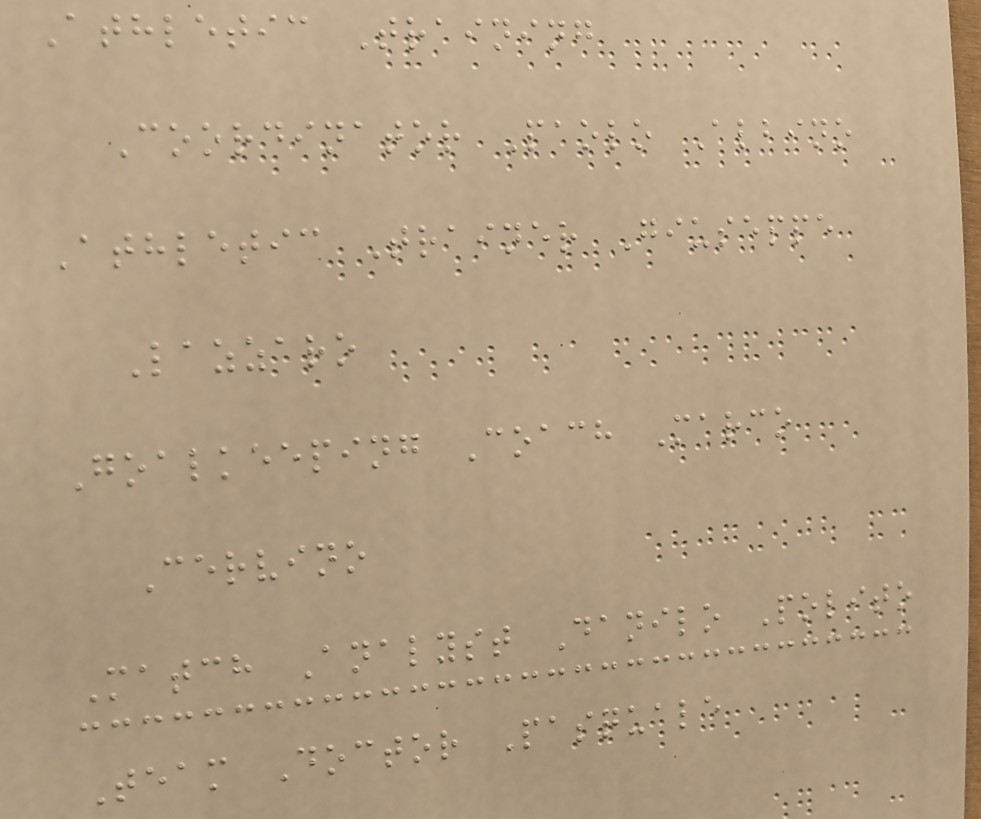Athletic Training
Coordinator Paolo Albino
Athletic Trainer Giuseppe
Lazzaro
Goalkeeping Coach Marco
Cervino
Match Analyst Danilo Polito
Team Doctor Pasquale
